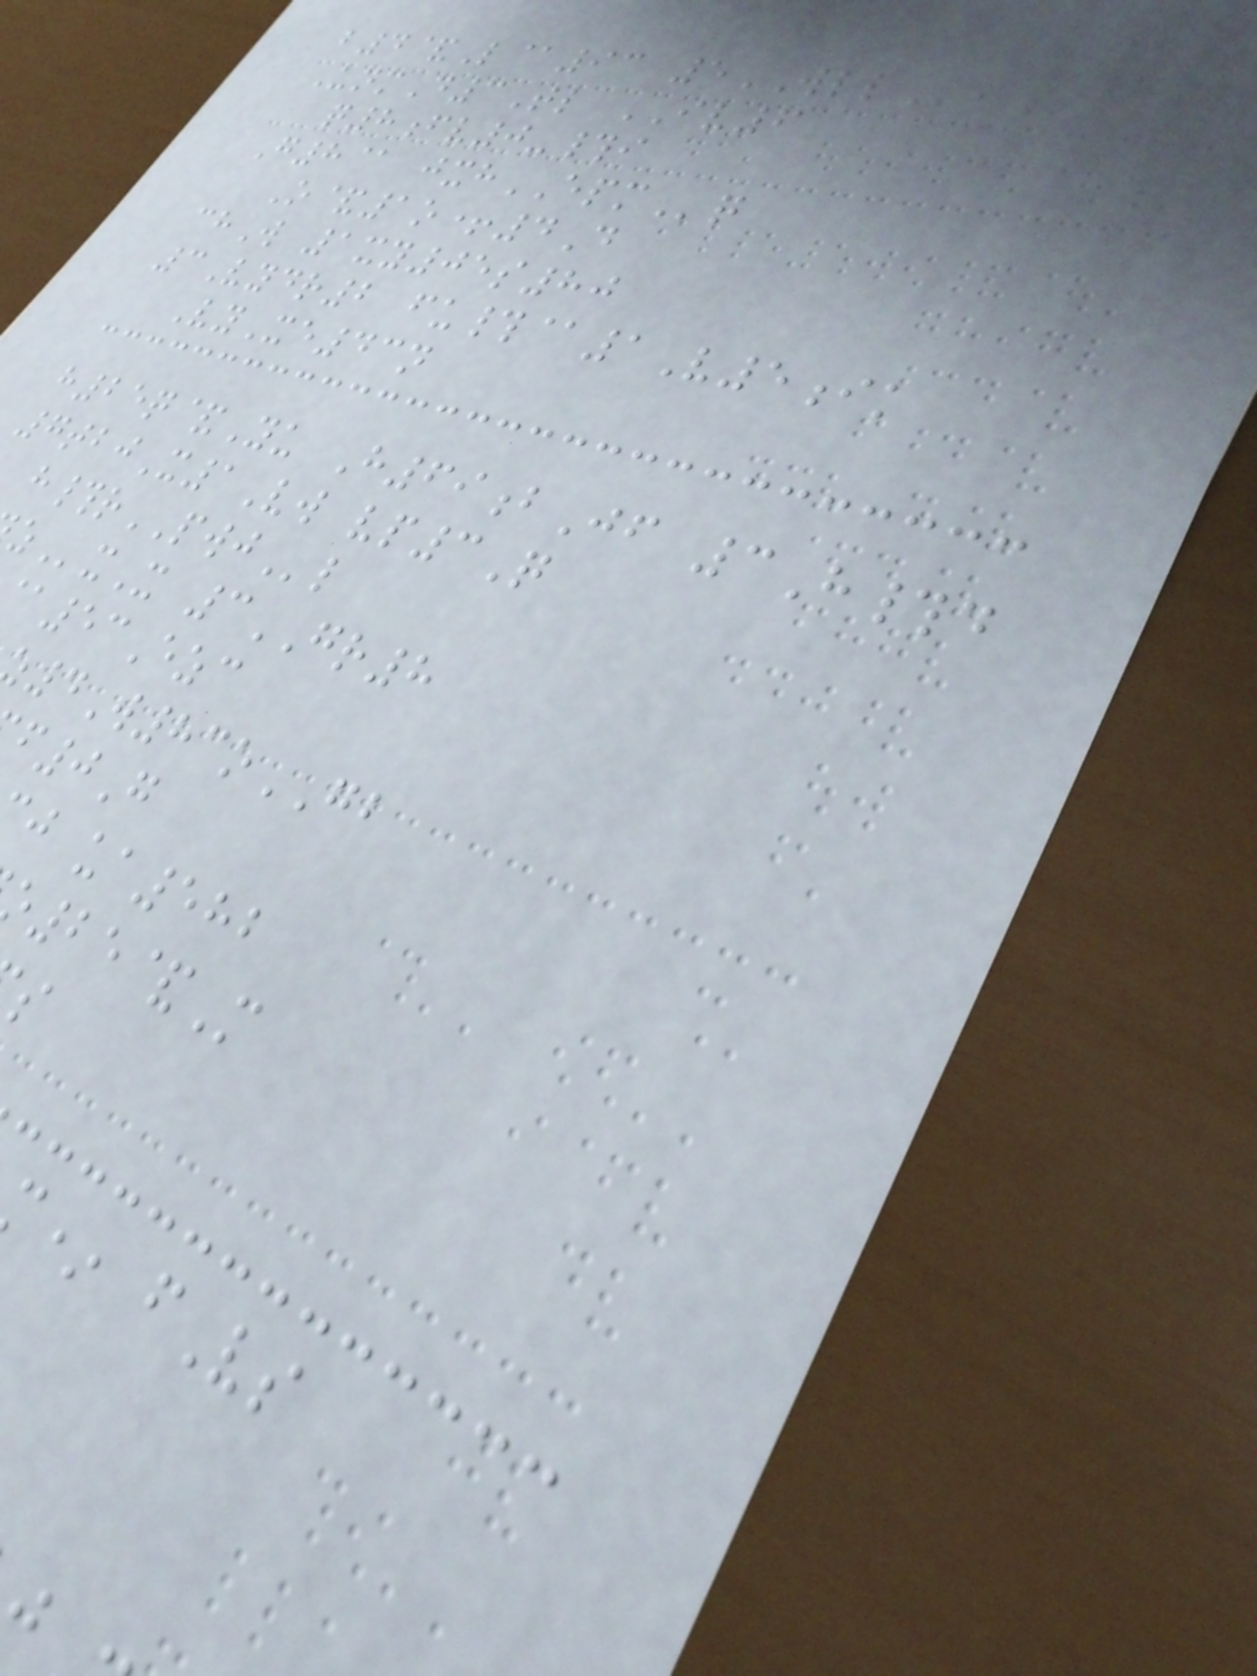b4&L@93 5WLLiS
UnmD3Tl IV6
q8fv0-#i
G8@ jxhEPMq
O&1o+4D
chW 1xy05s80
3Vydr2 fu#@1V5ik
VyXe43n
h25q&Yu H69bJf 3H#d
7tbjX1Vw vp3Q
h#rPWJl
xX 3GR8
53Ezc
4W83oGB
f0G
j ua582
25&M
* fVs
